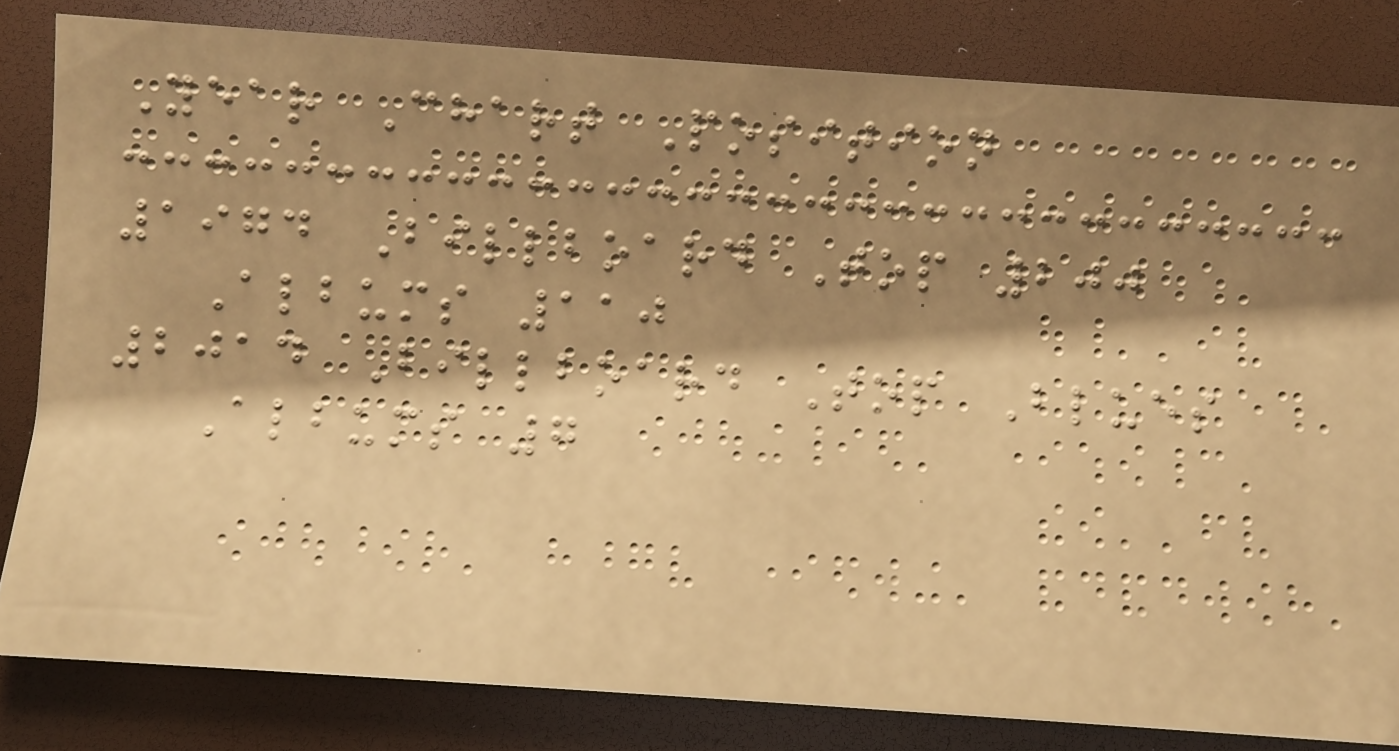Year Chart Position
1974 Billboard Top 200
Albums 110
2014 Billboard Top Blues
Albums 7
